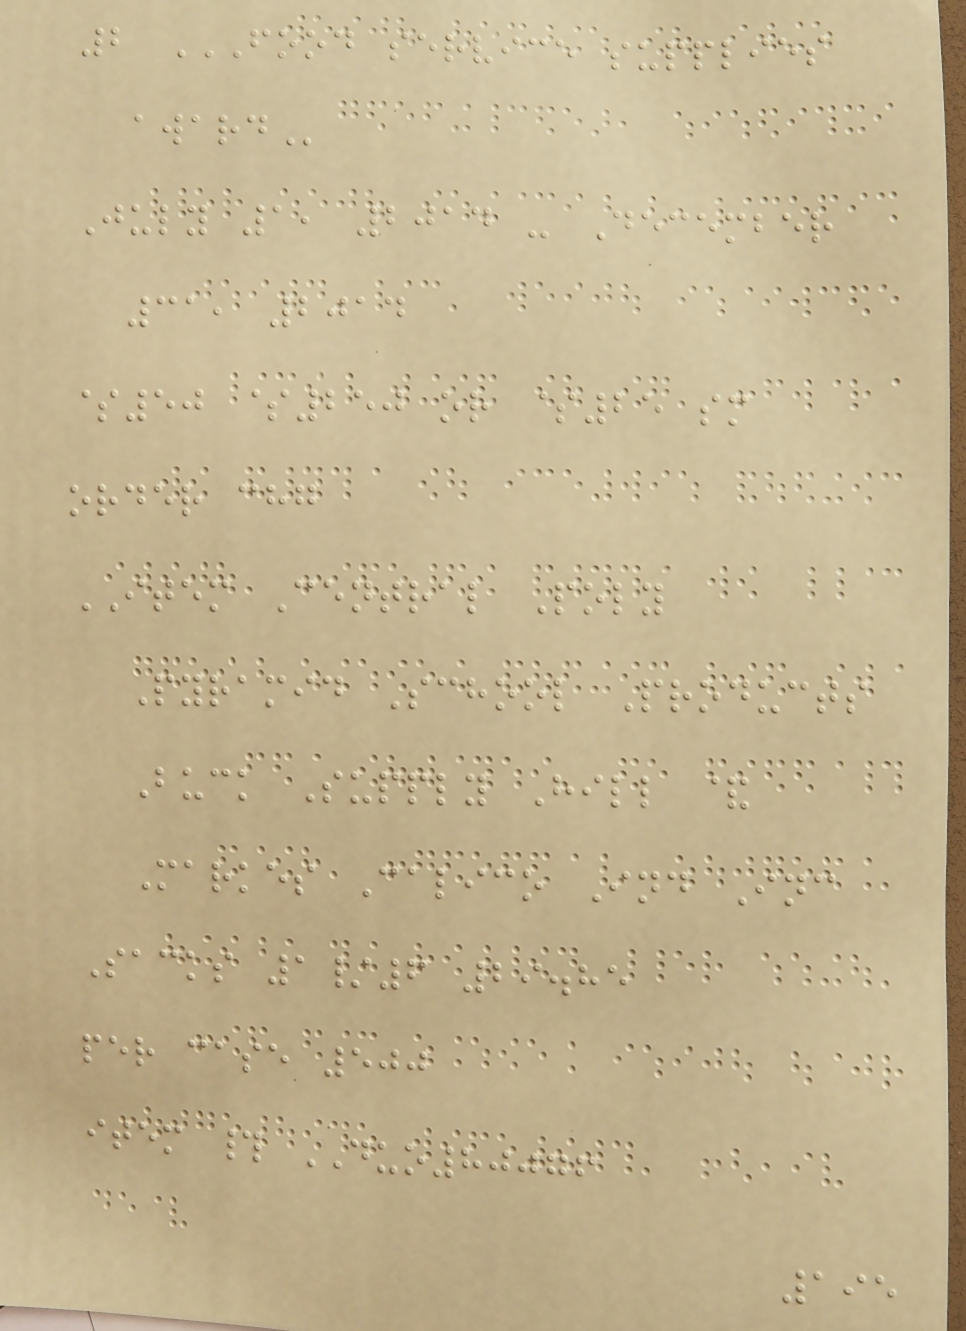2 FOOD SERVICE SUPPLIES
AWARD
July 1, 2014 - December
31, 2014
$50 $250 or $25 sm
order chg
ITEM Central Poly
Pyramid School Products
Buck Supply Hill &
Markes Calico Ind Inc
Sacks 1/6 29.85
per case 500
item # DUO80076
195
